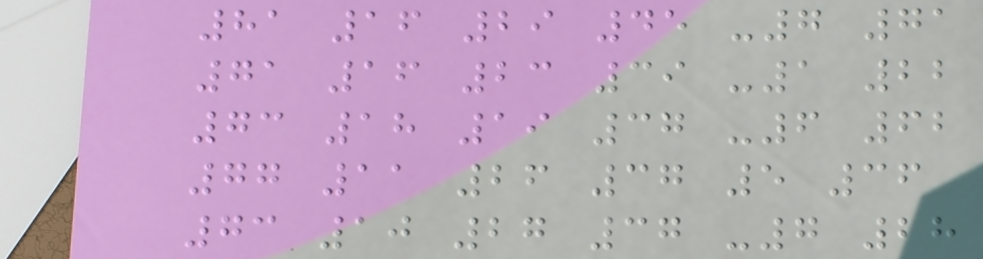81 16 29 45 -7 71
71 16 23 39 -1 22
73 18 19 37 -6 62
77 11 26 37 5 36
73 10 27 37 -7 28
